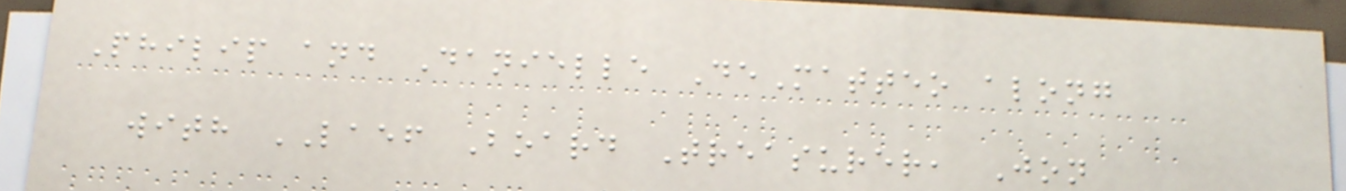Philip and Danielle DeMatteo along
with LAEF Board Treasurer, Jon
